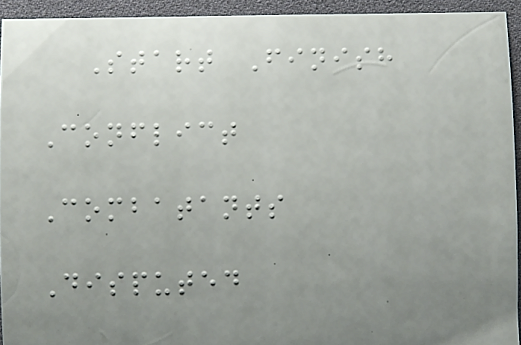Start Finish
Conflict
Combatants
Disputed
